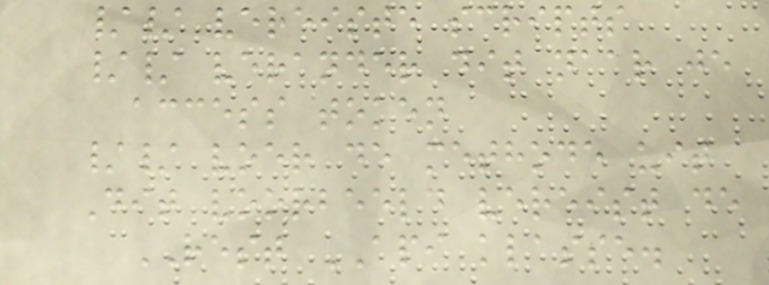// vereiste scripts
// verander dit naar je
access token
// voer de methode uit
Dit voorbeeld vereist de
REST API klasse.
